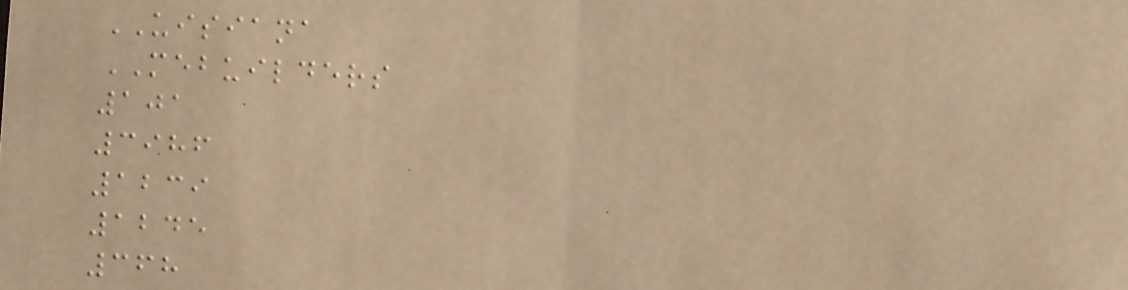UISIANA
MEBUILDERS
101
3986
1239
1245
368
